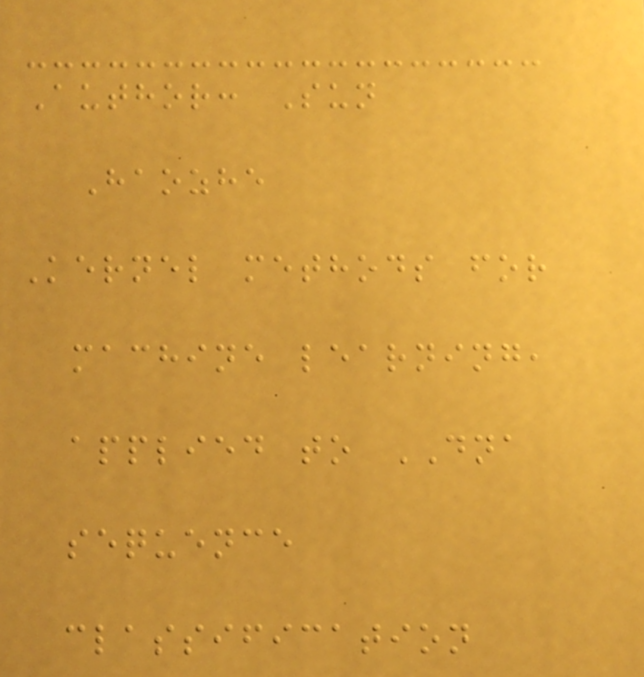Author: Sun
Haozhe
Kernel methods for
machine learning,
applied to DNA
sequence
classification
